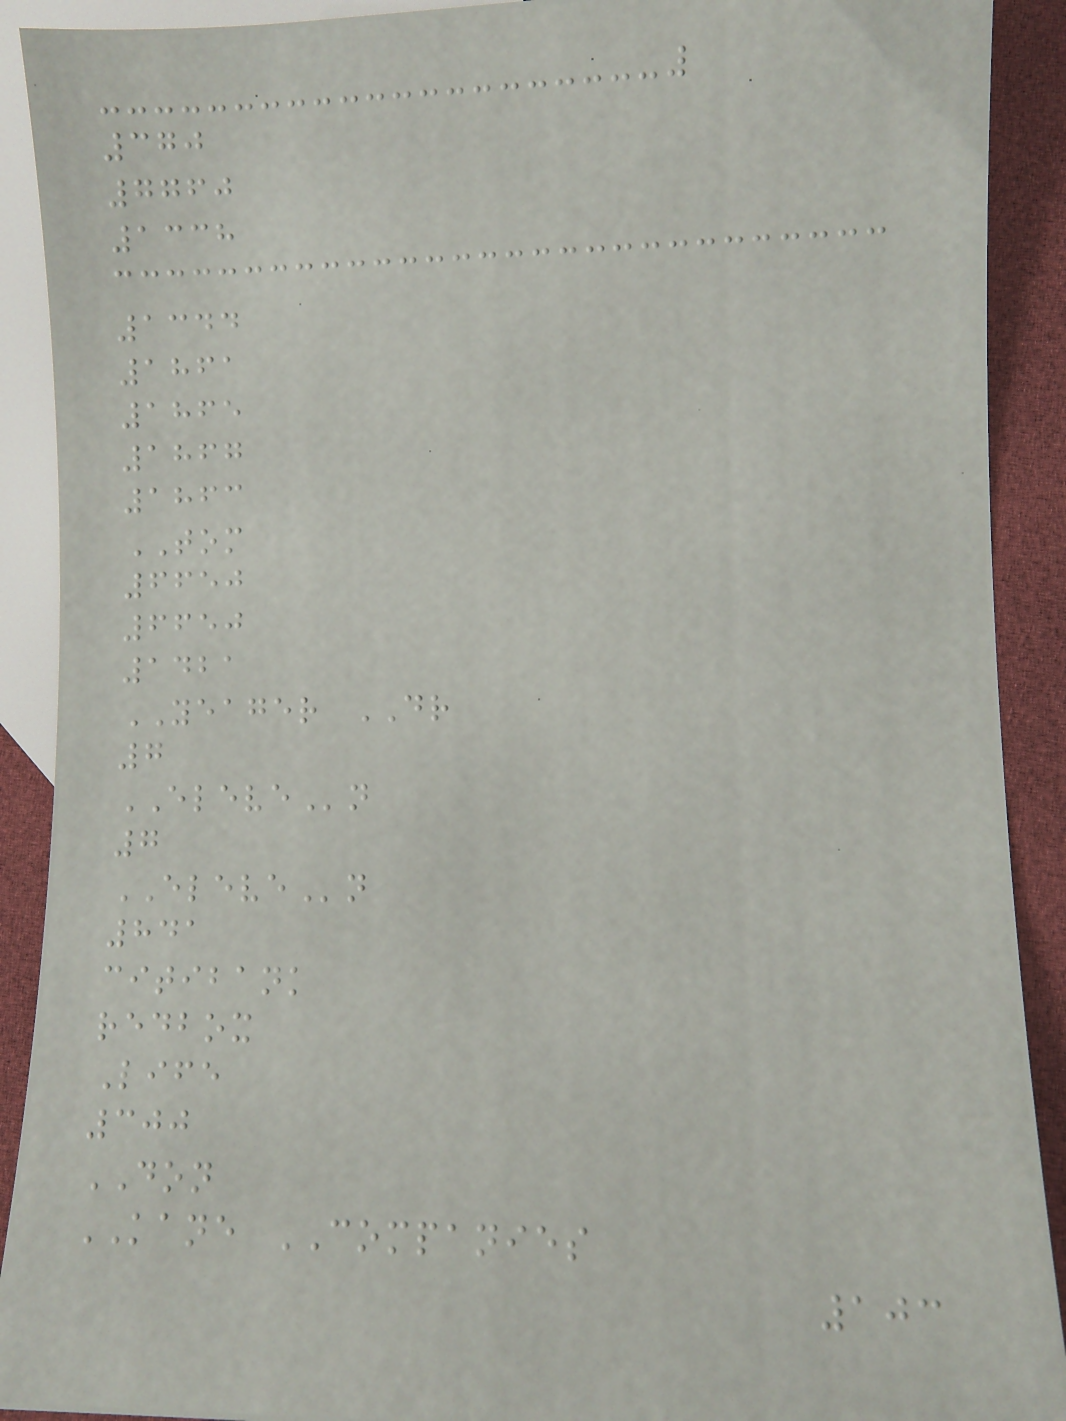370
7760
1338
1344
1861
1865
1867
1863
TOM
6650
6650
1421
YEAGER DR
7
ELEVEn
7
ELEVEn
841
citibank
redbox
Life
300
DON
KANE COMPANIES
103
